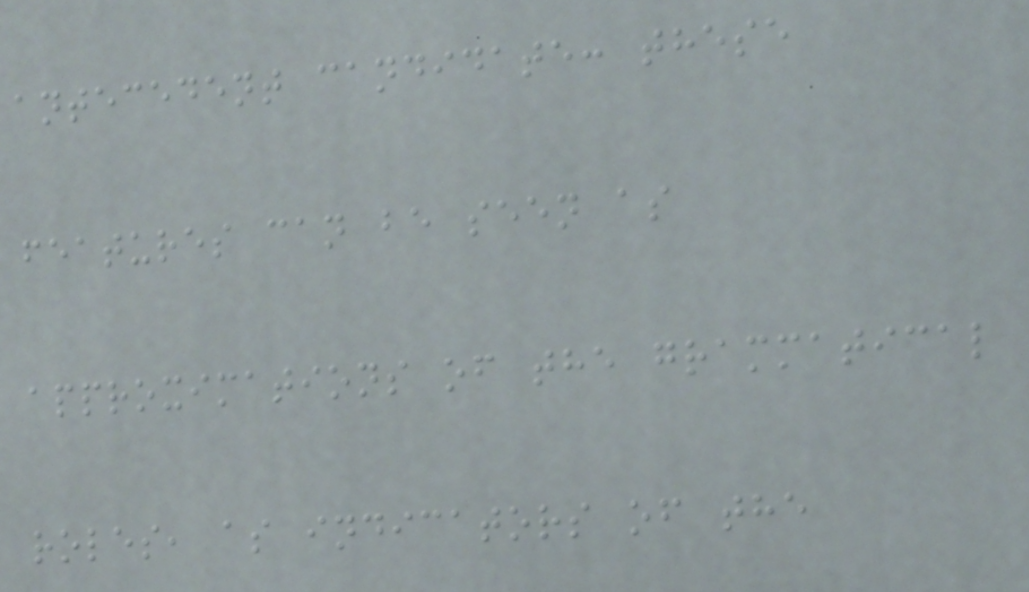antecedent candidate: these
features can be seen as
approximations of the grammatical
roles, as indicators of the
